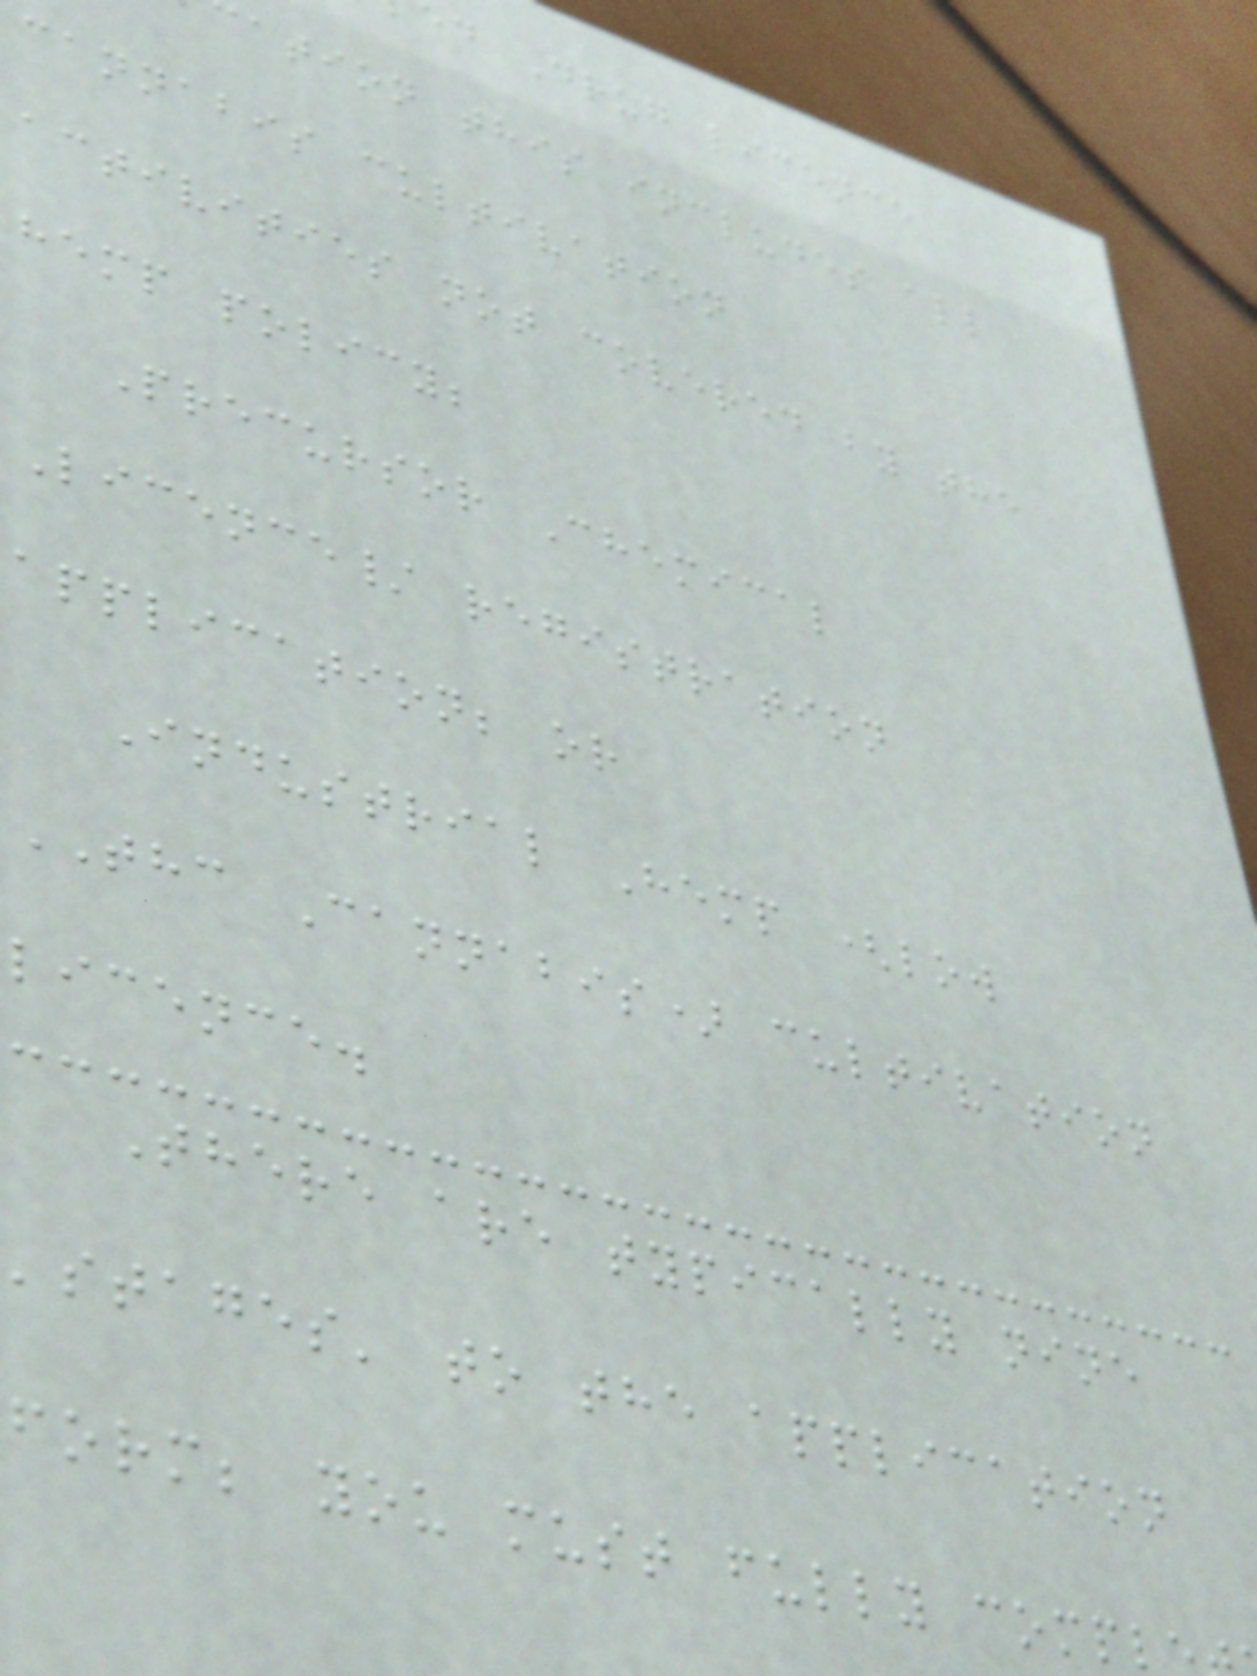d Drug licence
ation this includes all
cannabis cultivation
activities not covered by the
hemp policy;
Precursor Chemical
Licence/ registration
application; or
Industrial Hemp (low
THC Cannabis) cultivation
licence.
There are typically nine
'stages' to the application
form; you must fully compl
